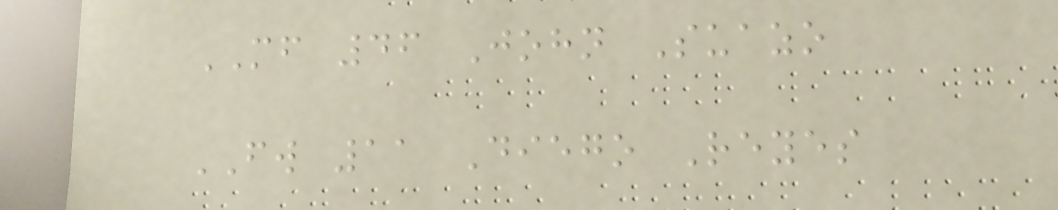MF 46 John Suazo
FW 11 Diego Reyes
